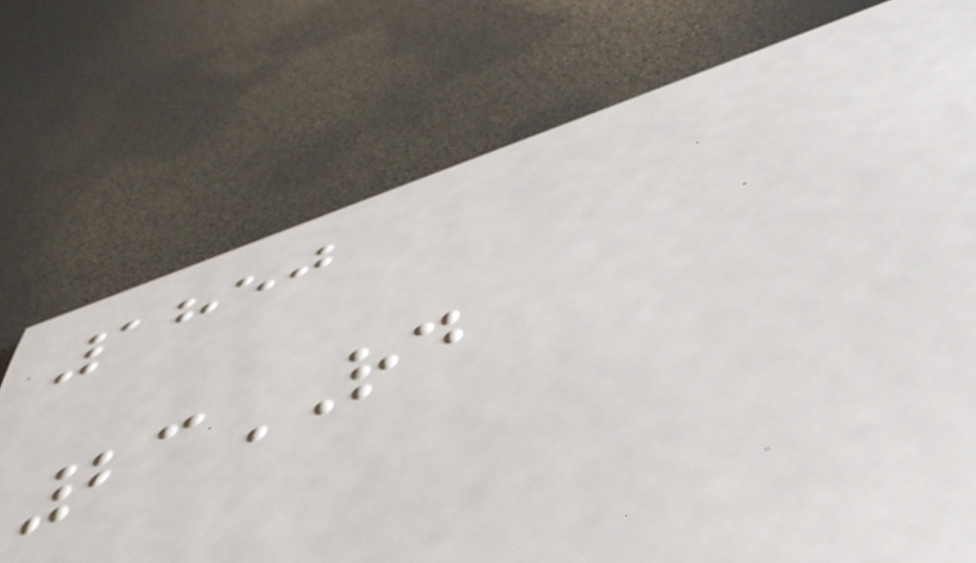1850
23RD
